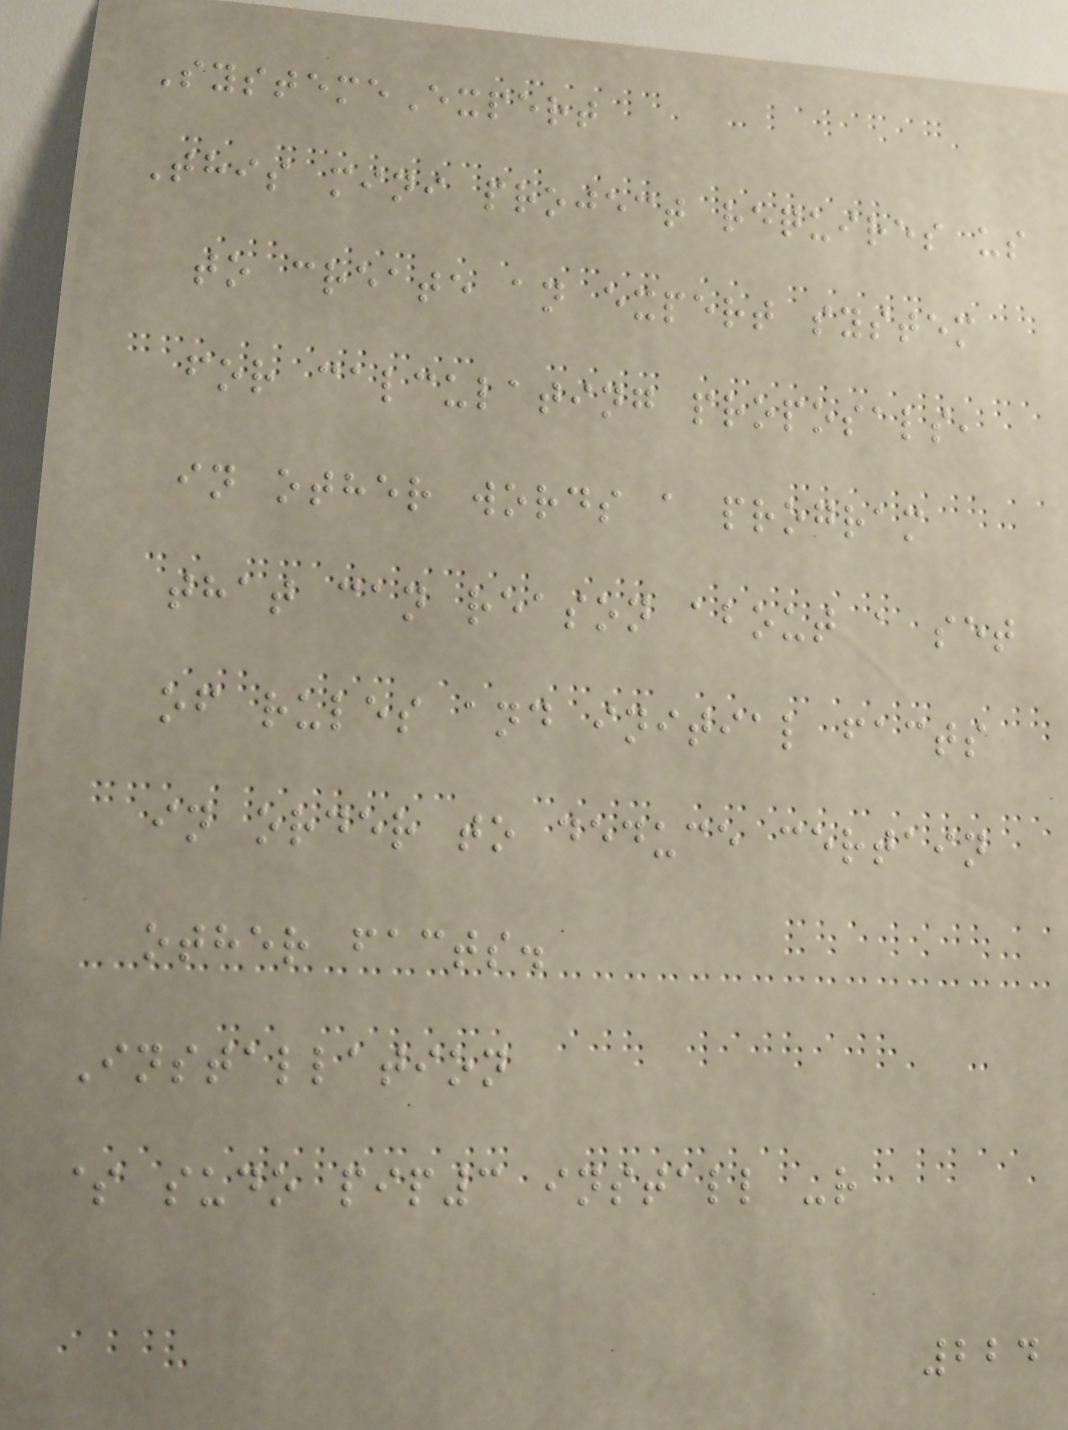SystemeExpert
This mini project requires us
to create an expert system
for calculating proposals,
in other words a program
that can reason about a set
of rules and initial facts
in order to deduce certain
other facts.
Installation
$ sudo pip3 install -r
224
